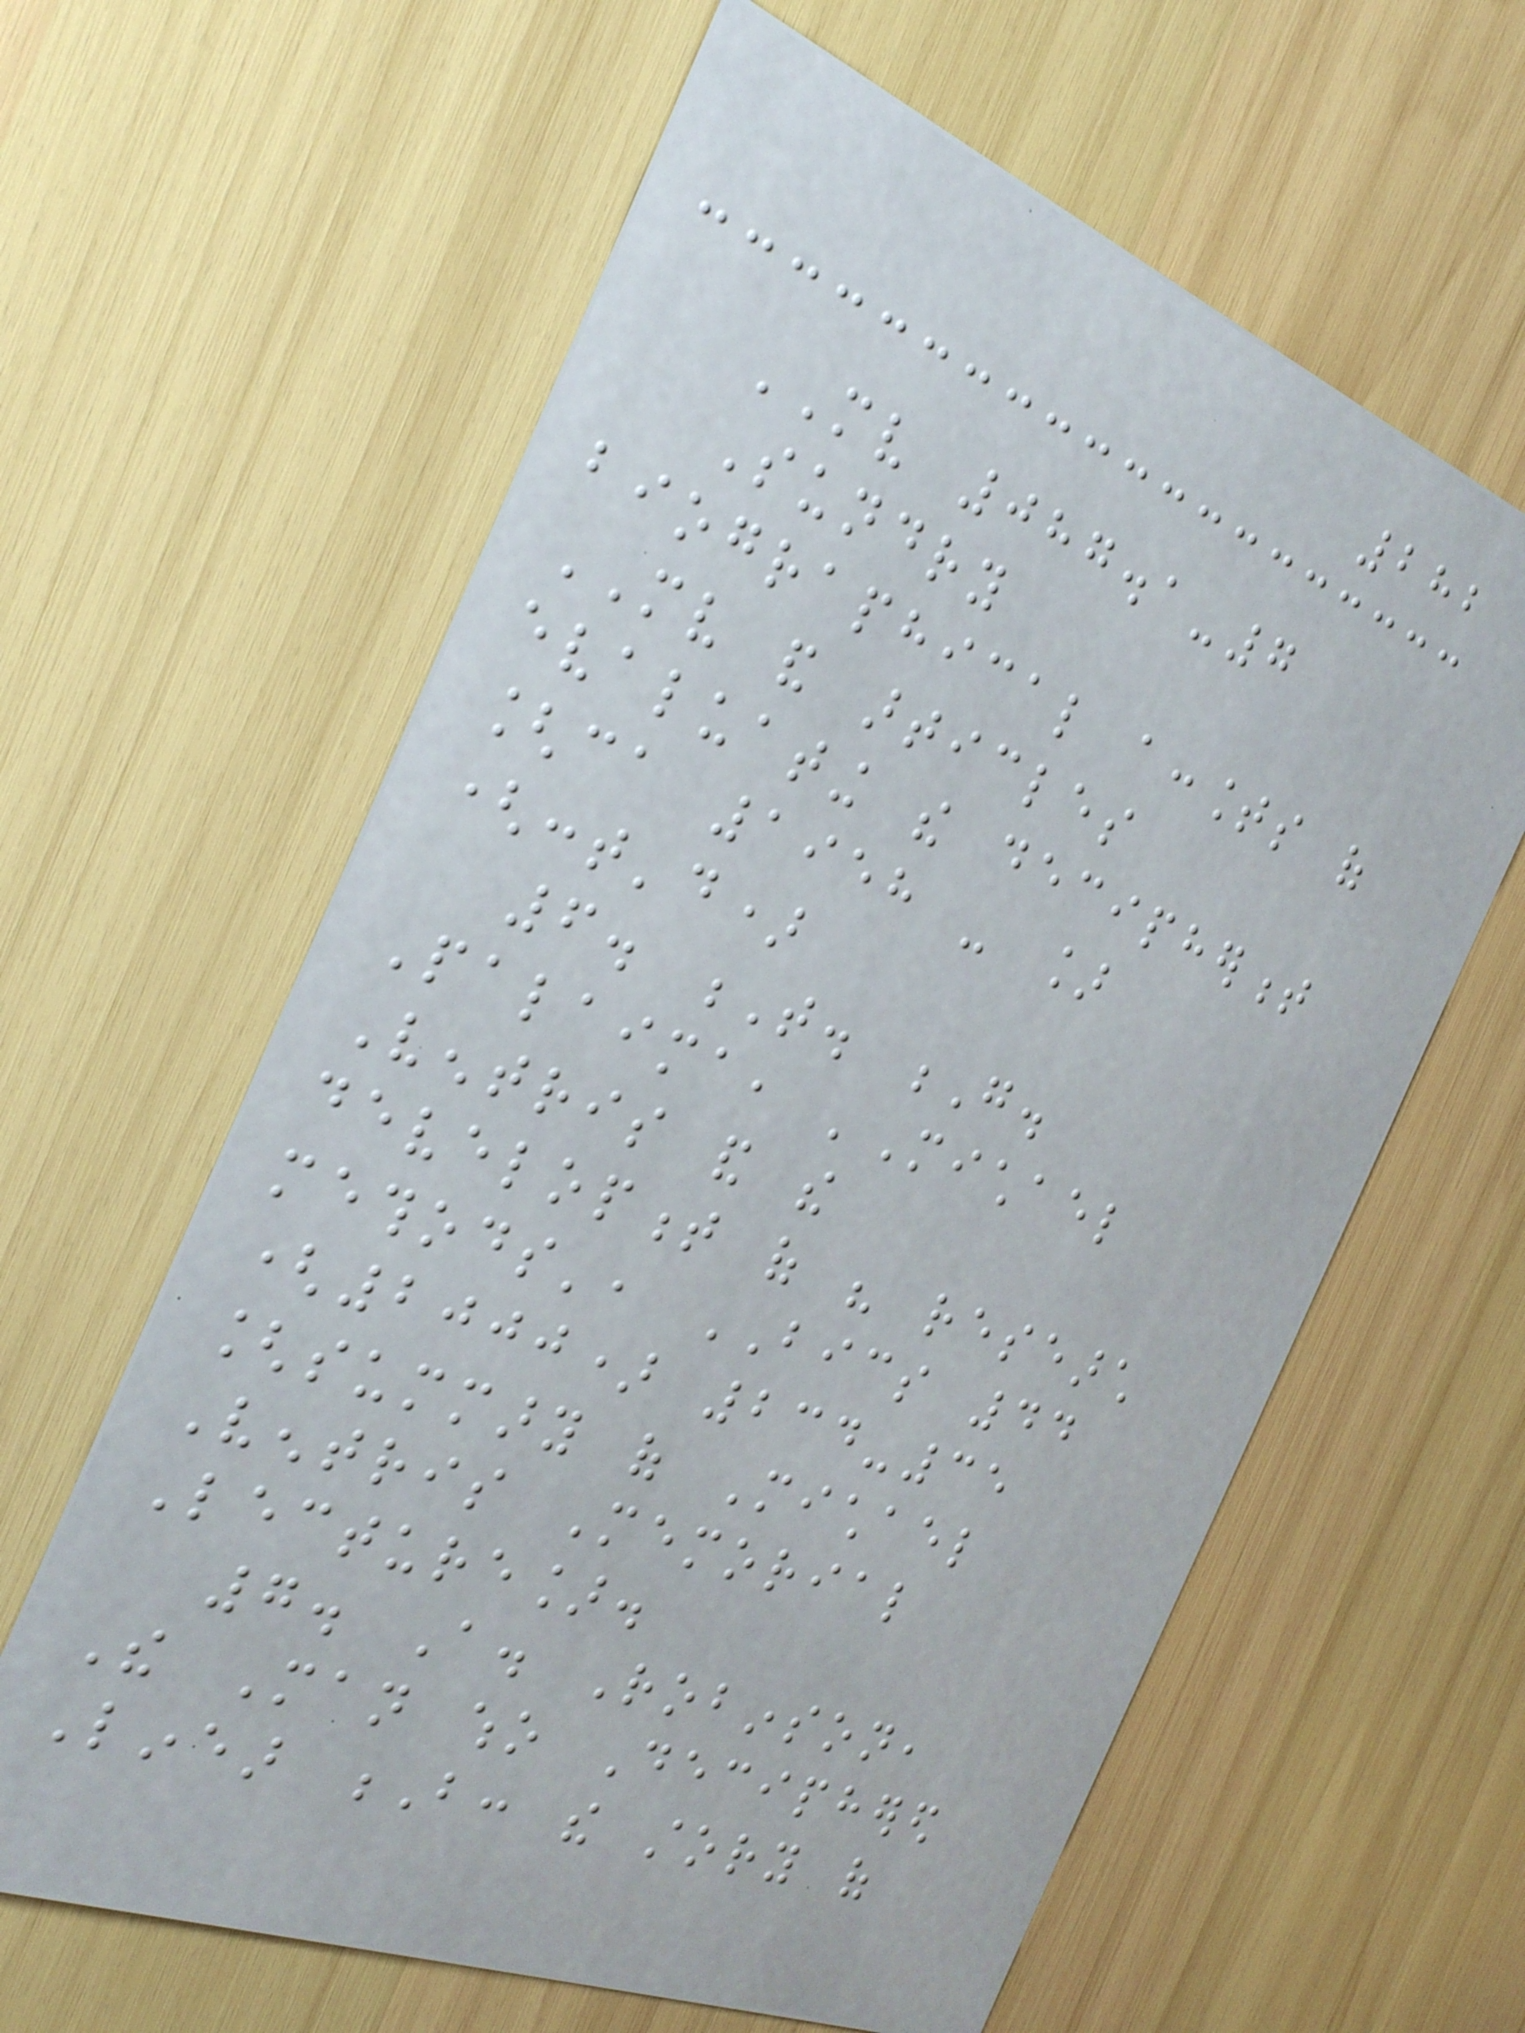282
MV 087.1-7
Sundry
biographical accounts of
MV and articles
evaluating the decipherment
[ca 1958 - ]
(cont'd)
6. T. G.
Palaima, 'Michael
Ventris and the
development of his research
methods', BICS 44
(2000) 234-35
[summary of Michael
Ventris Memorial
Lecture].
7. A. Robinson,
The Man who Deciphered
Linear B: the story of
